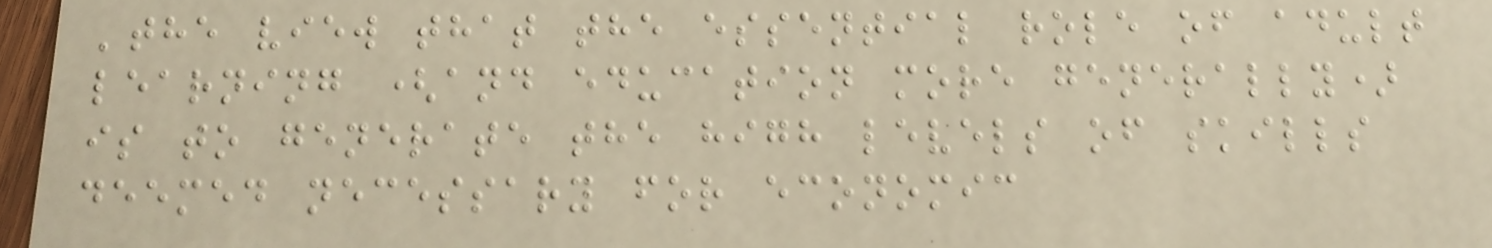'the view that the essential role of adult
learning (and education more generally)
is to generate the high levels of skills
deemed necessary for economic
